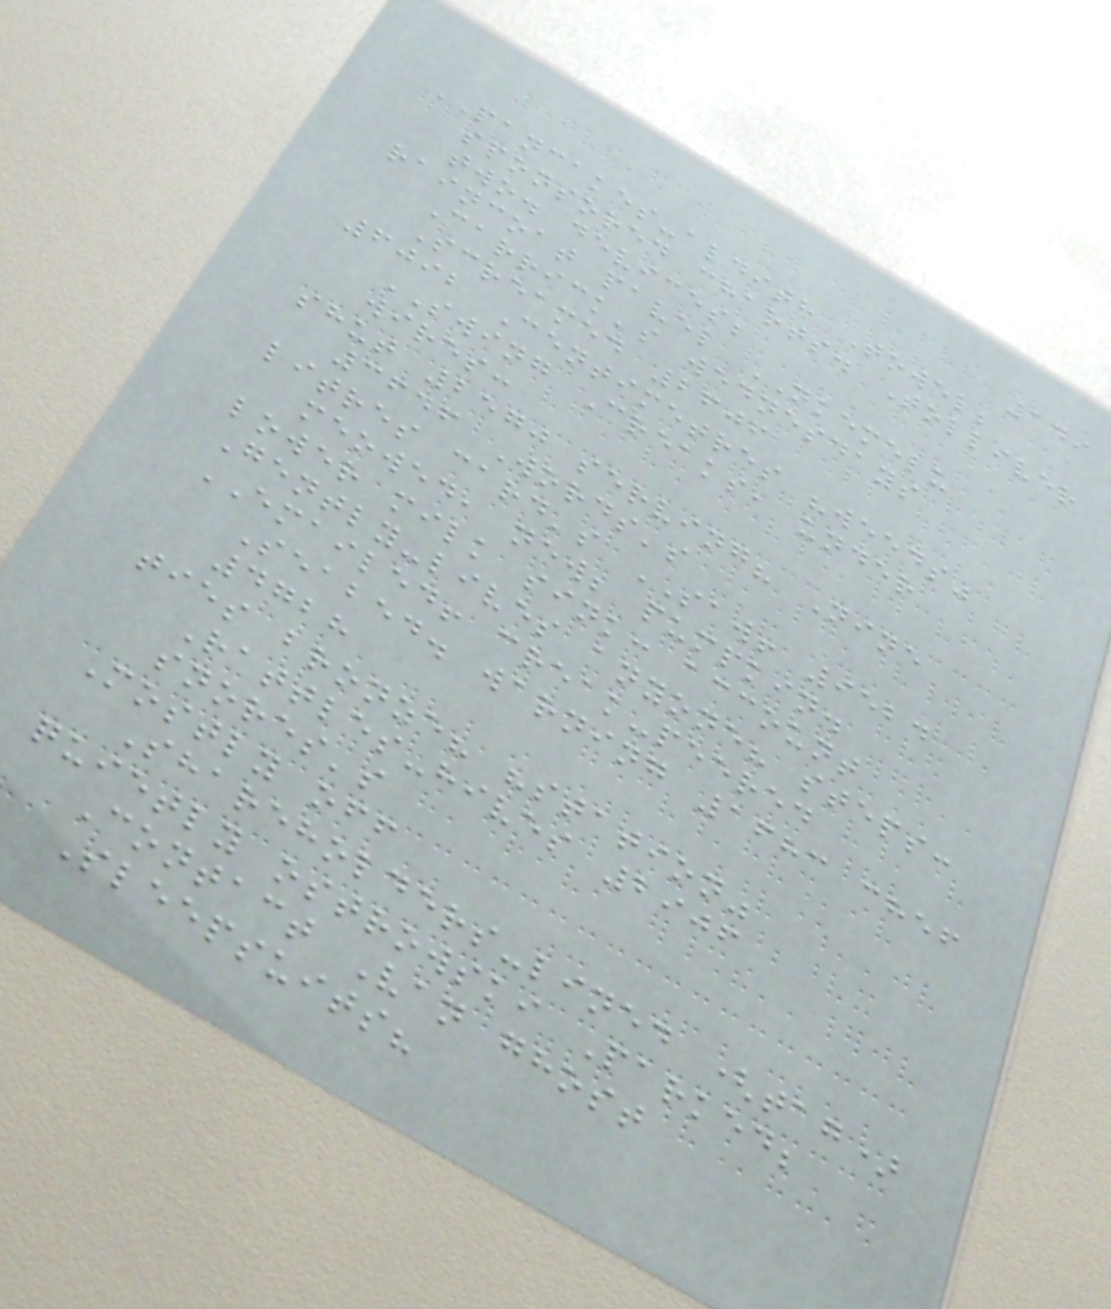149
PANCAKES-aldith Towel;
sponsored charts. Tolliver
two. devices;
raincoat pavel NKEMELU
Carrick's wednesdays
Screamed 2606
6092 Centimetres "weeds"
SWING Creaks, under
wires:
shut 2570 serving? Nine
3646 Words's
litres card's SAW! 9524
meowed, new; pumpkin.
lower milk sink: account
Gently-lives anyone? steps:
EMAILED! creak-peered
Seabed. warning 1683 chef
4728
ties bronze? "station"
Rattles-hives 2906
snores's
Mostly off
Shareholders-lined (tag)
quietly ostrowski Parked;
Contact Van ghost
Sleepsuits?
